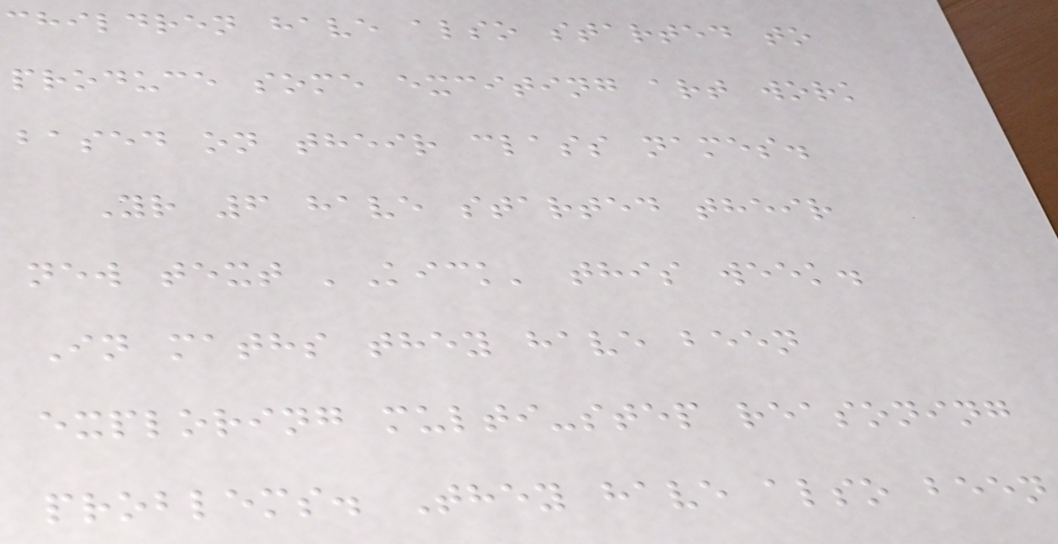children have also started to
produce some exciting art work
based on their class names.
Yr 6 have started their
new text 'Kick' this week.
In maths they have been
exploring multi-step reasoning
problems. They have also been
